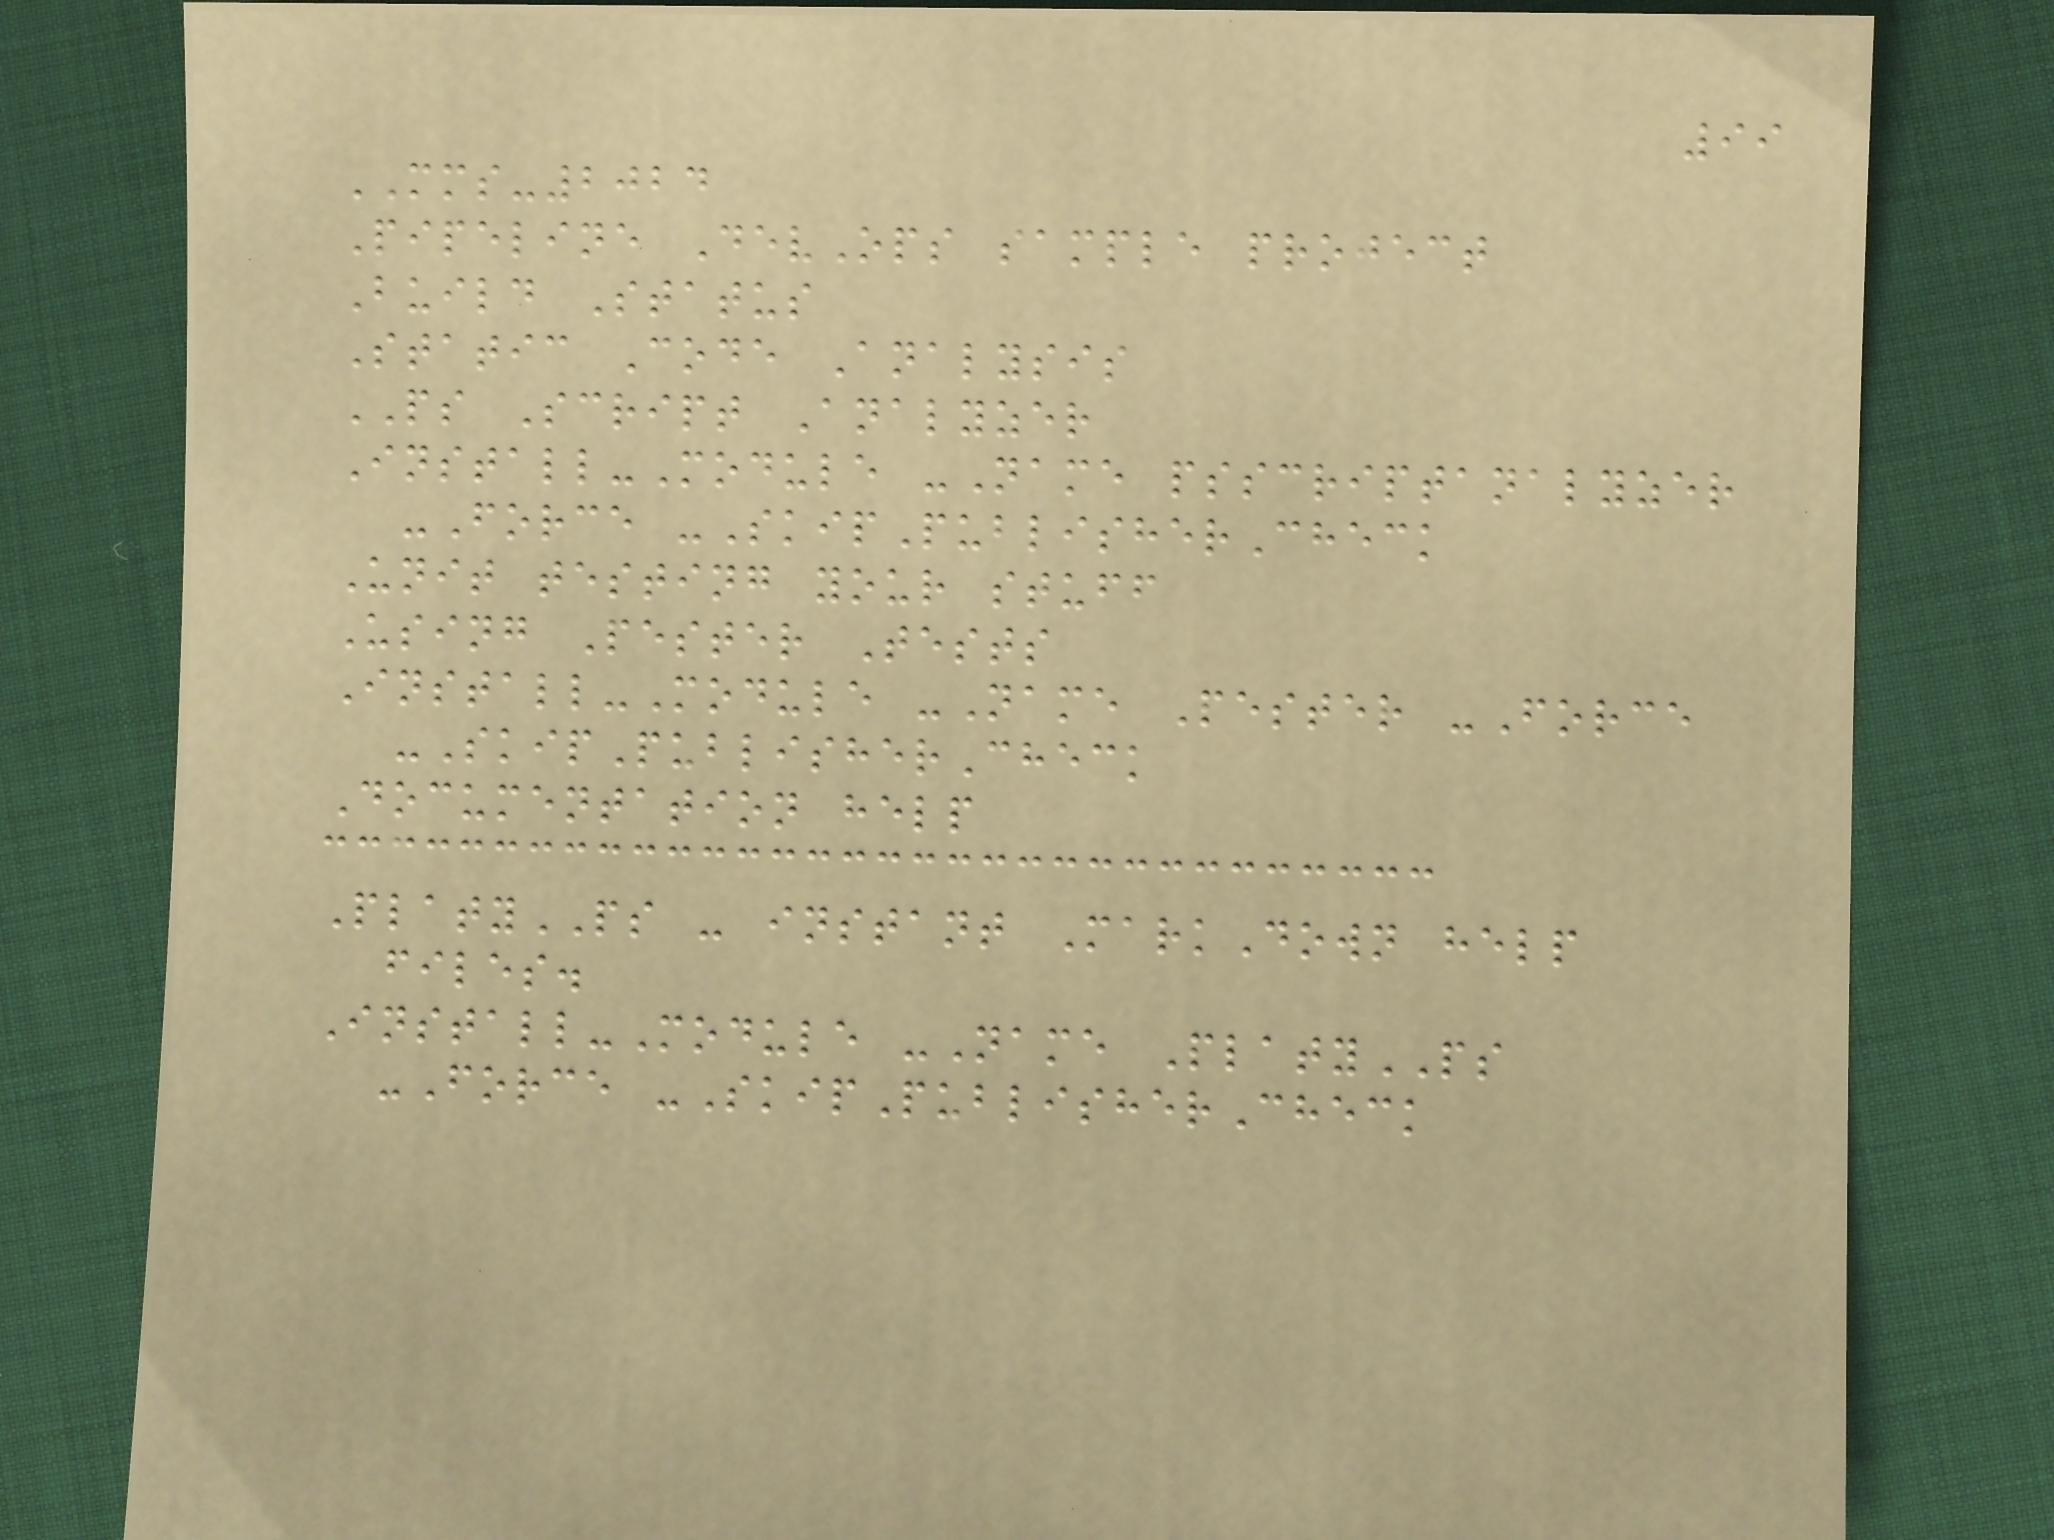99
MMS-2024
Pipeline DevOps sample project
Build Status
Static Code Analysis
PS Script Analyzer
Install-Module -Name psscriptanalyzer
-Force -SkipPublisherCheck
Unit testing your stuff
Using Pester Tests
Install-Module -Name Pester -Force
-SkipPublisherCheck
Documentation help
PlatyPS - instant MarkDown help
files.
Install-Module -Name PlatyPS
-Force -SkipPublisherCheck
